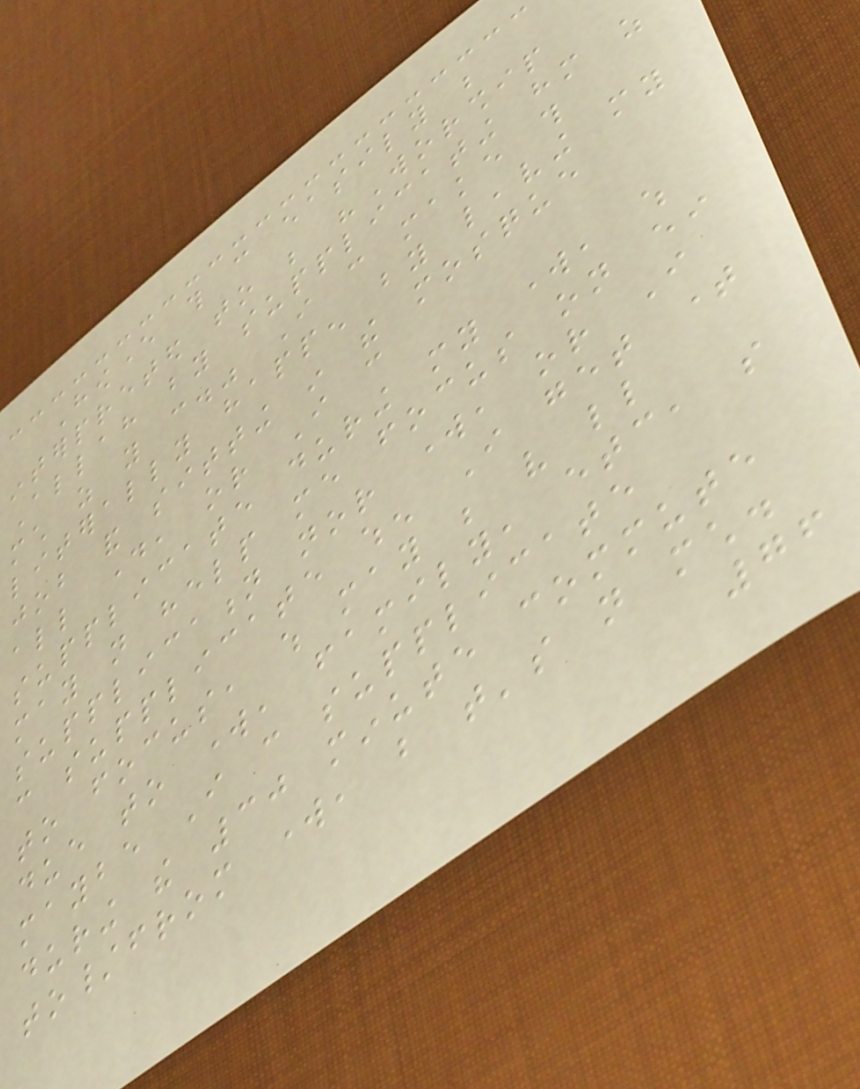However this can easily be
interpreted to be "Worship
Allah by supplicating him as
much as you can." I can make this
literally happen by leaving my
job and sitting in the mosque
all day, or I can
supplicate during my work, which
may not help me focus on either
supplication nor work, or I
can supplicate when I get time
to focus, which may be very little
due to work, family, etc, so
maybe I can supplicate
during the 30 minute commute
to/from work, but that's not much.
76
